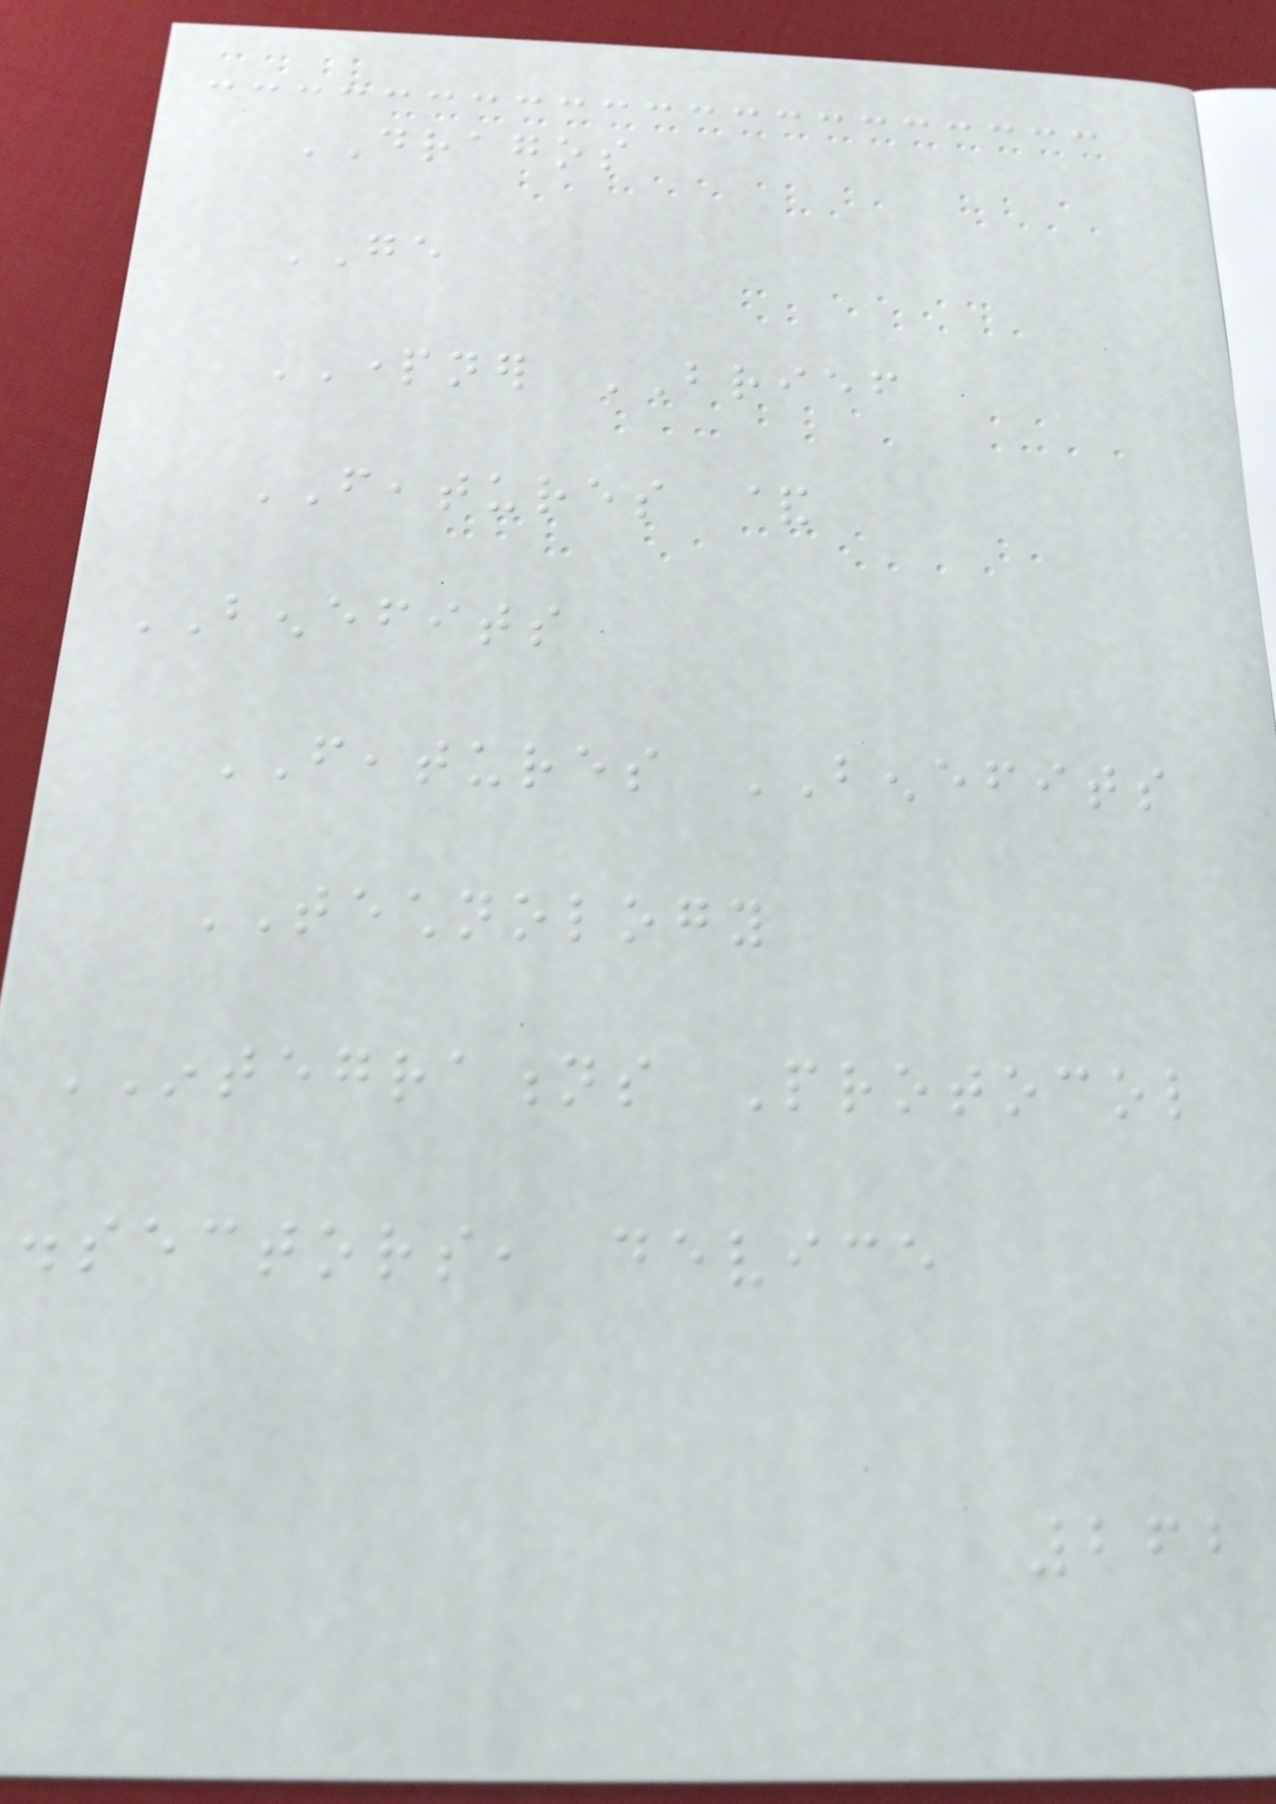DRAGOS
GE
PARTNER BRIEF
FEATURES &
BENEFITS
FEATURES BENEFITS
TECHNOLOGY
INTEGRATIONS Protocol
dissectors, device
262
